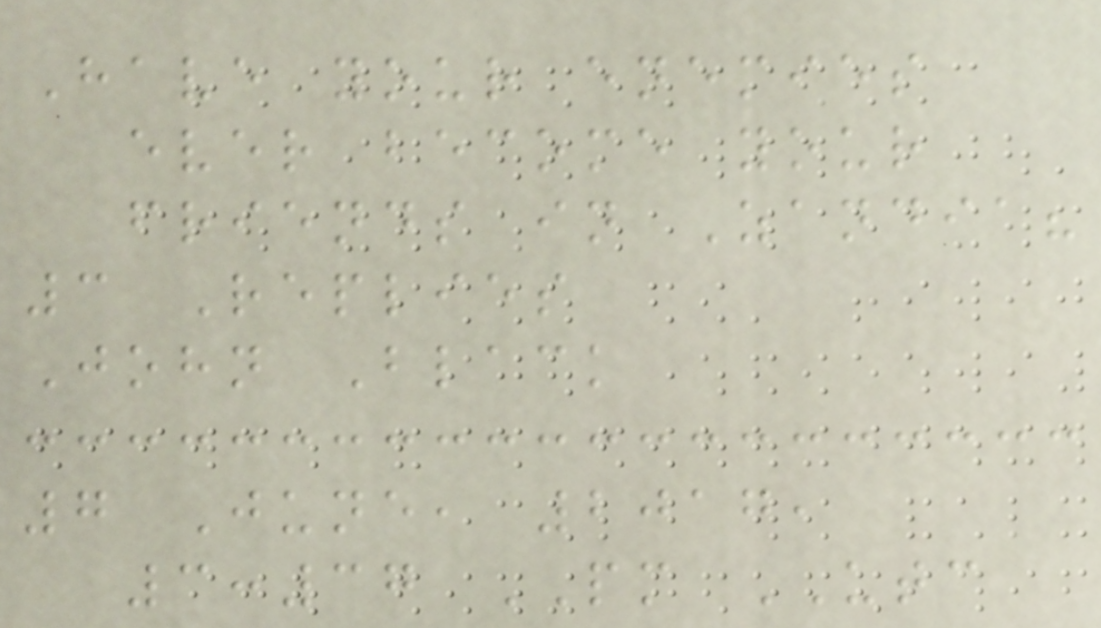Have your enemies
ever become your
friends in Zandia?
3 Replies
John Black
7 June, 2017,
3:37 PM UTC
